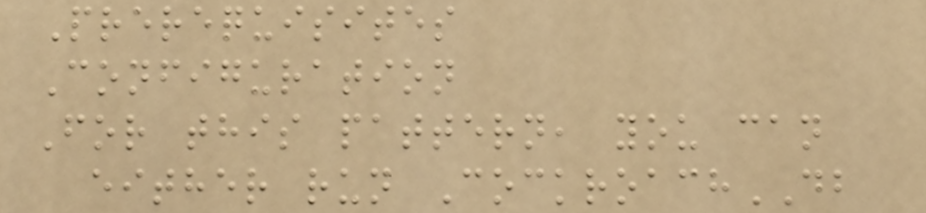Prerequisites
Configuration
For this pattern, you can
either run CockroachDB
